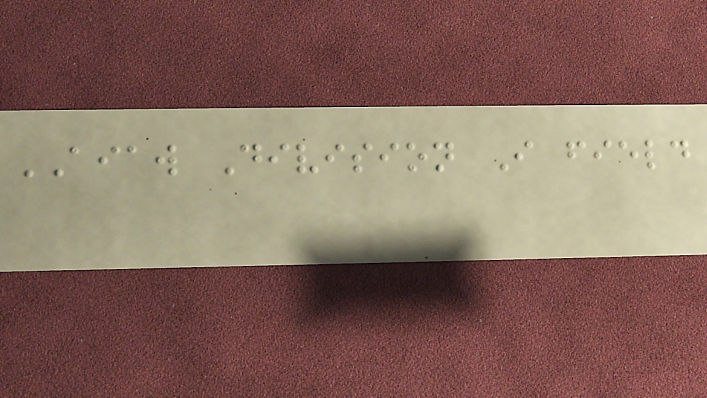AIAW Division I field
